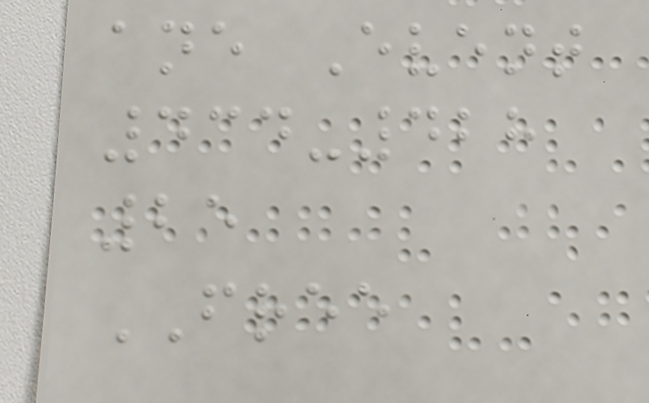ane Event
434-428
25
FREE
